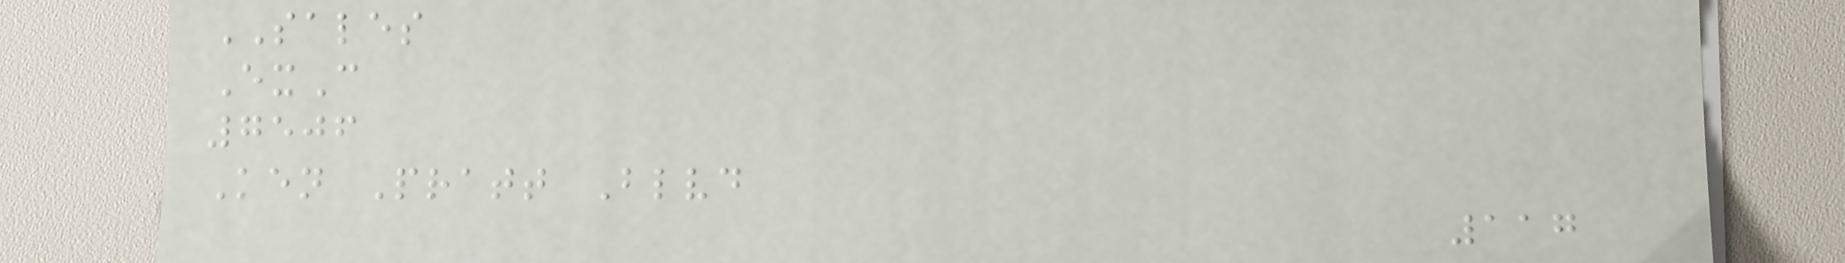SALES
ExC
7506
Ken Pratt Blvd
117
